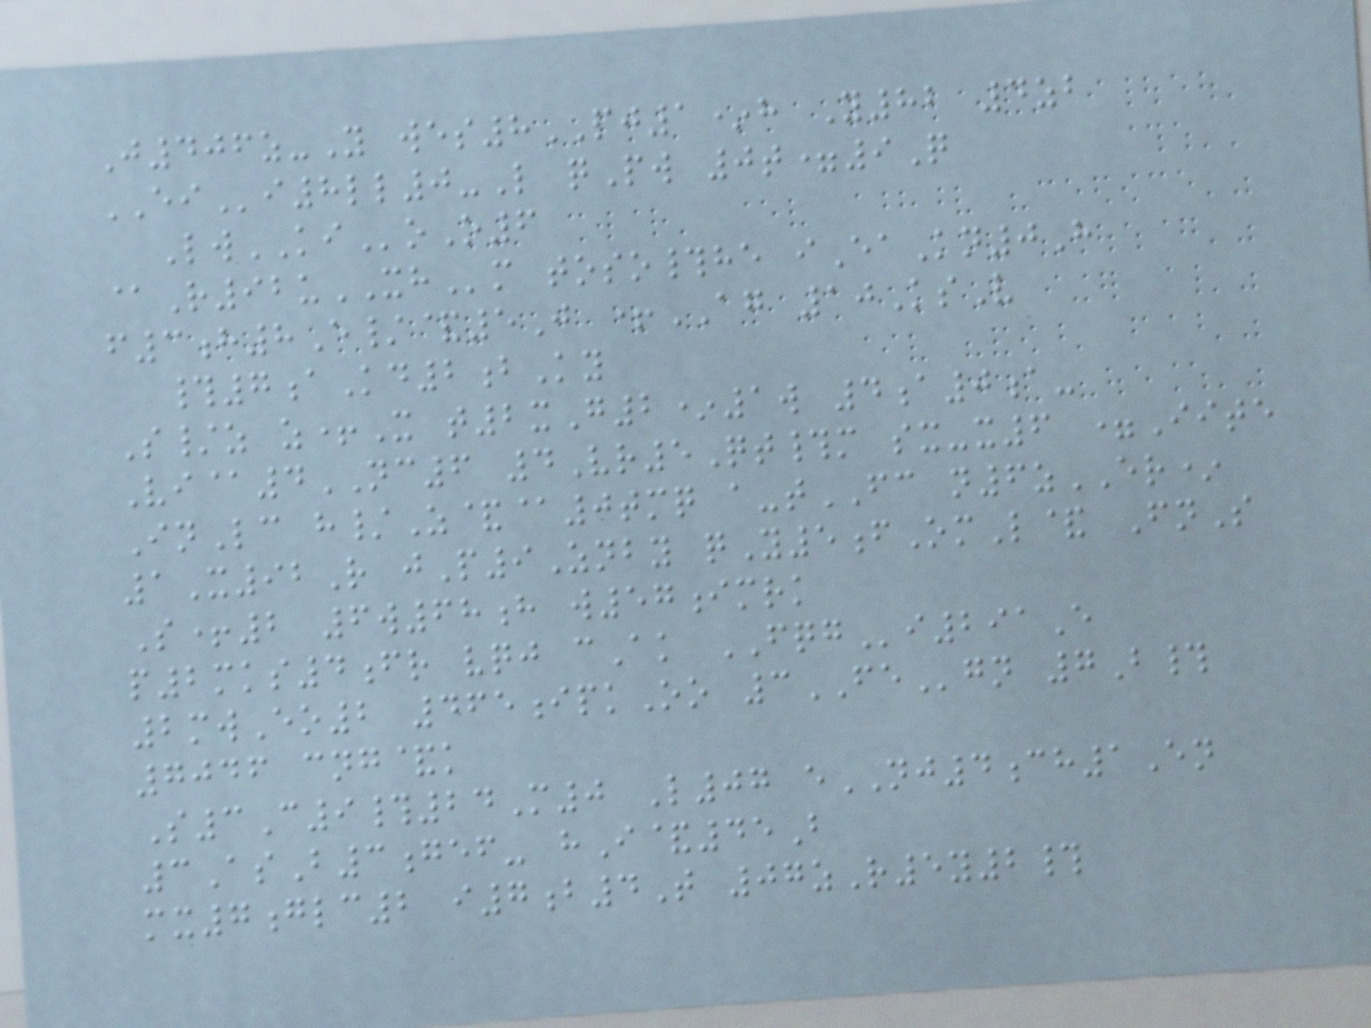J406z-Y wes8PJ1*h Y82 4zb
EIi8ll0-L qPw 0t=9Q
LwKIoO6
@R92uXHm toso#he iEaKn0H
f3h8E/&5J +AG 10KsV
#7aKd2bKy
S/z z+X t2xG2*1w 4a0a-
Vi@4NC6 4Vr5Qt#m sx-x6 =Iite
InLc h/Z&@0tmq a-tFC n6zER*
1X92R jP9Znby qY5fOmL& FnS
S+2 6w68h w57imrk
p2mks4fr vqj cAk FQGi291E
2mwEo2 465ipkOo 3FEgn 7B#
7046 cng&k
S3C9#24M0 L07 eNJ4ch1En
3AsB3gef- hI&45B
mx7glc2 i7b4T 07zR5y2#
